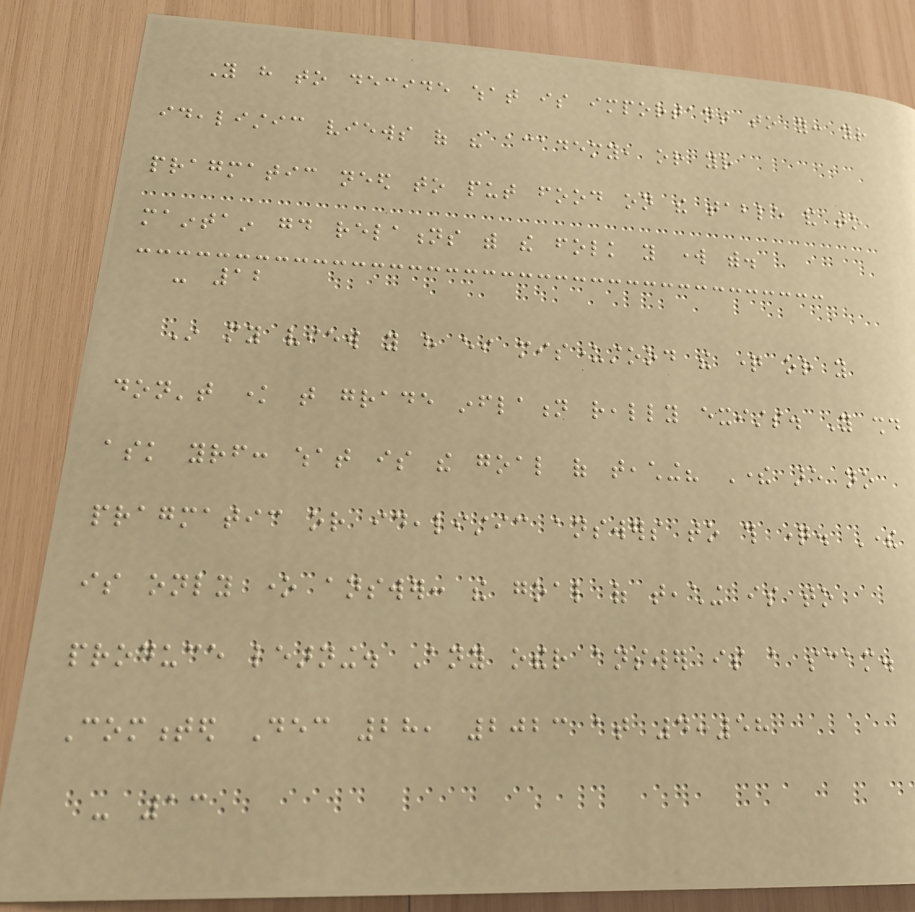You have to decide what is important to you: your
idealistic views of the academy, or your
pragmatic need to put food on the table and to
maintain good relations with the folk you work with.
- 12
In my view you have either misunderstood the question or you
don't know that grade inflation really exists. You should
ask yourself: what is the goal of teaching? There are no
pragmatic or idealistic answers to this question. There
is only one answer: the goal of teaching is to
produce learning. Any other answer is a scam.
Commented Dec 28, 2023 at 4:58
- 13
